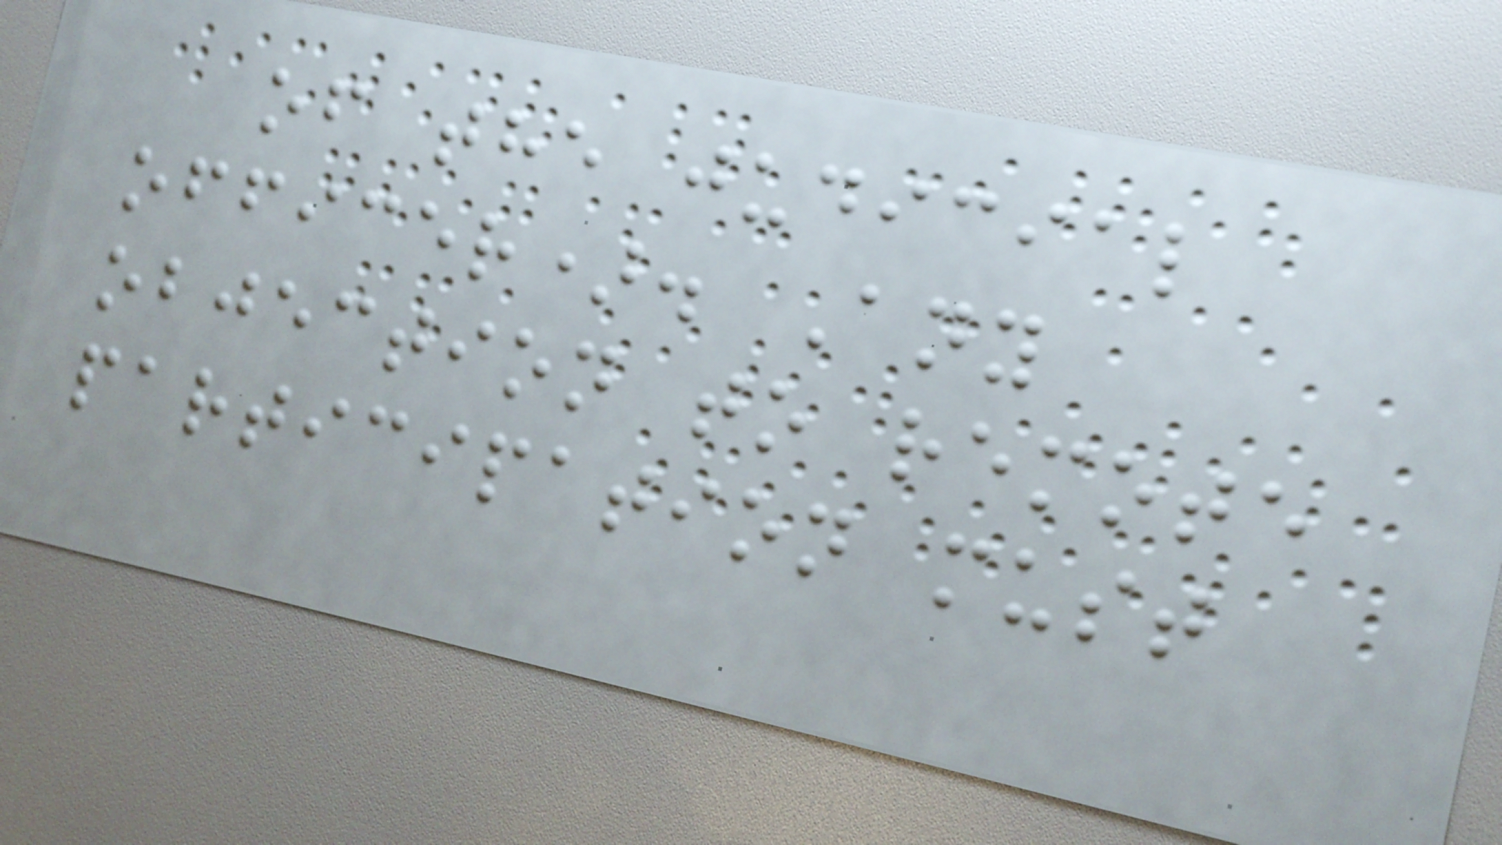of the judicial
officer). Any
objection to remote
participation must
